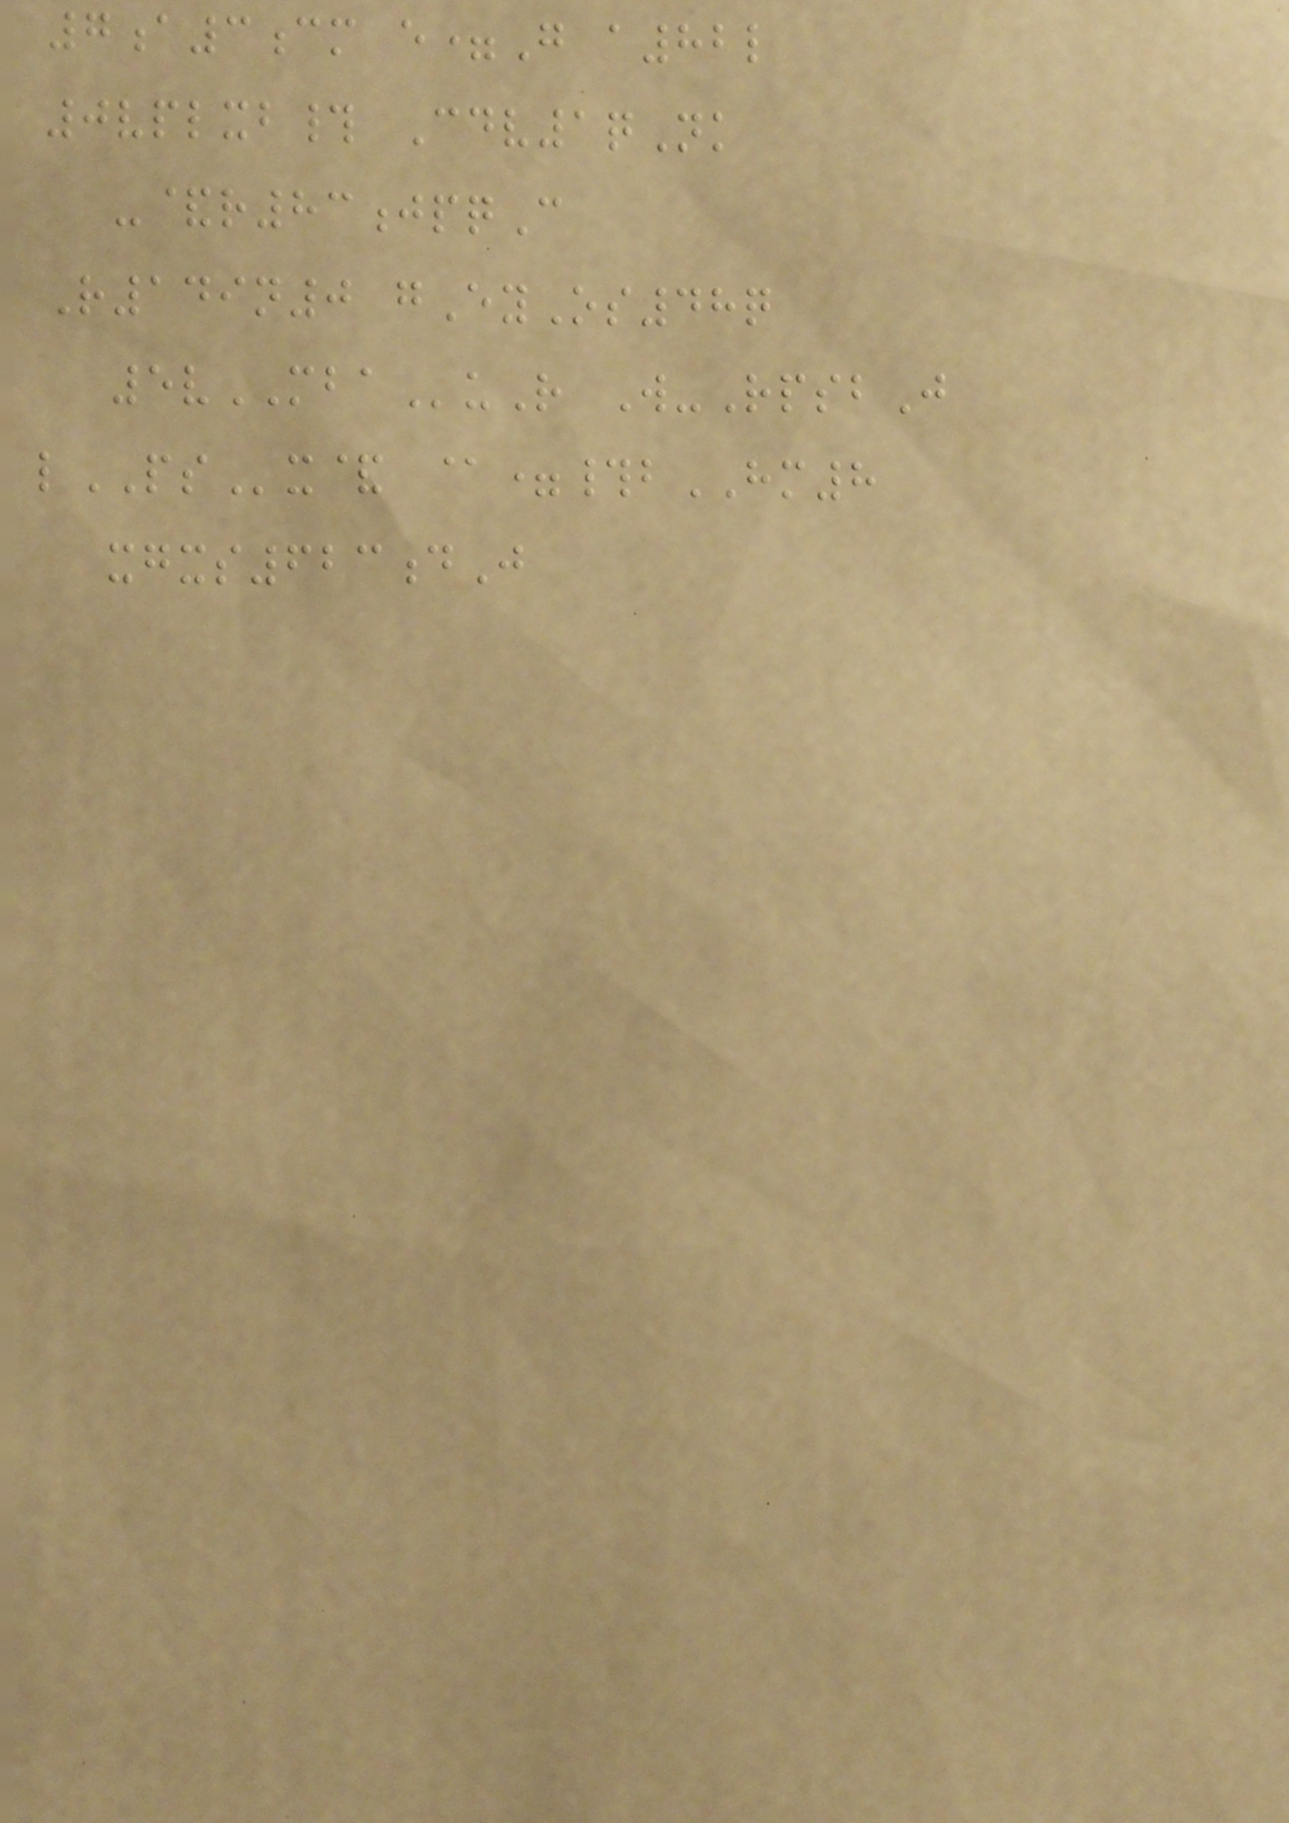7a3cm e=G a82l
0vplxb# Cdv1qNk
-&r83jpqC
R149n0 gEyOs48q
5vMBAuR W-RpsbJ
lPSx& @=#bHM8
xgxs623dJ
